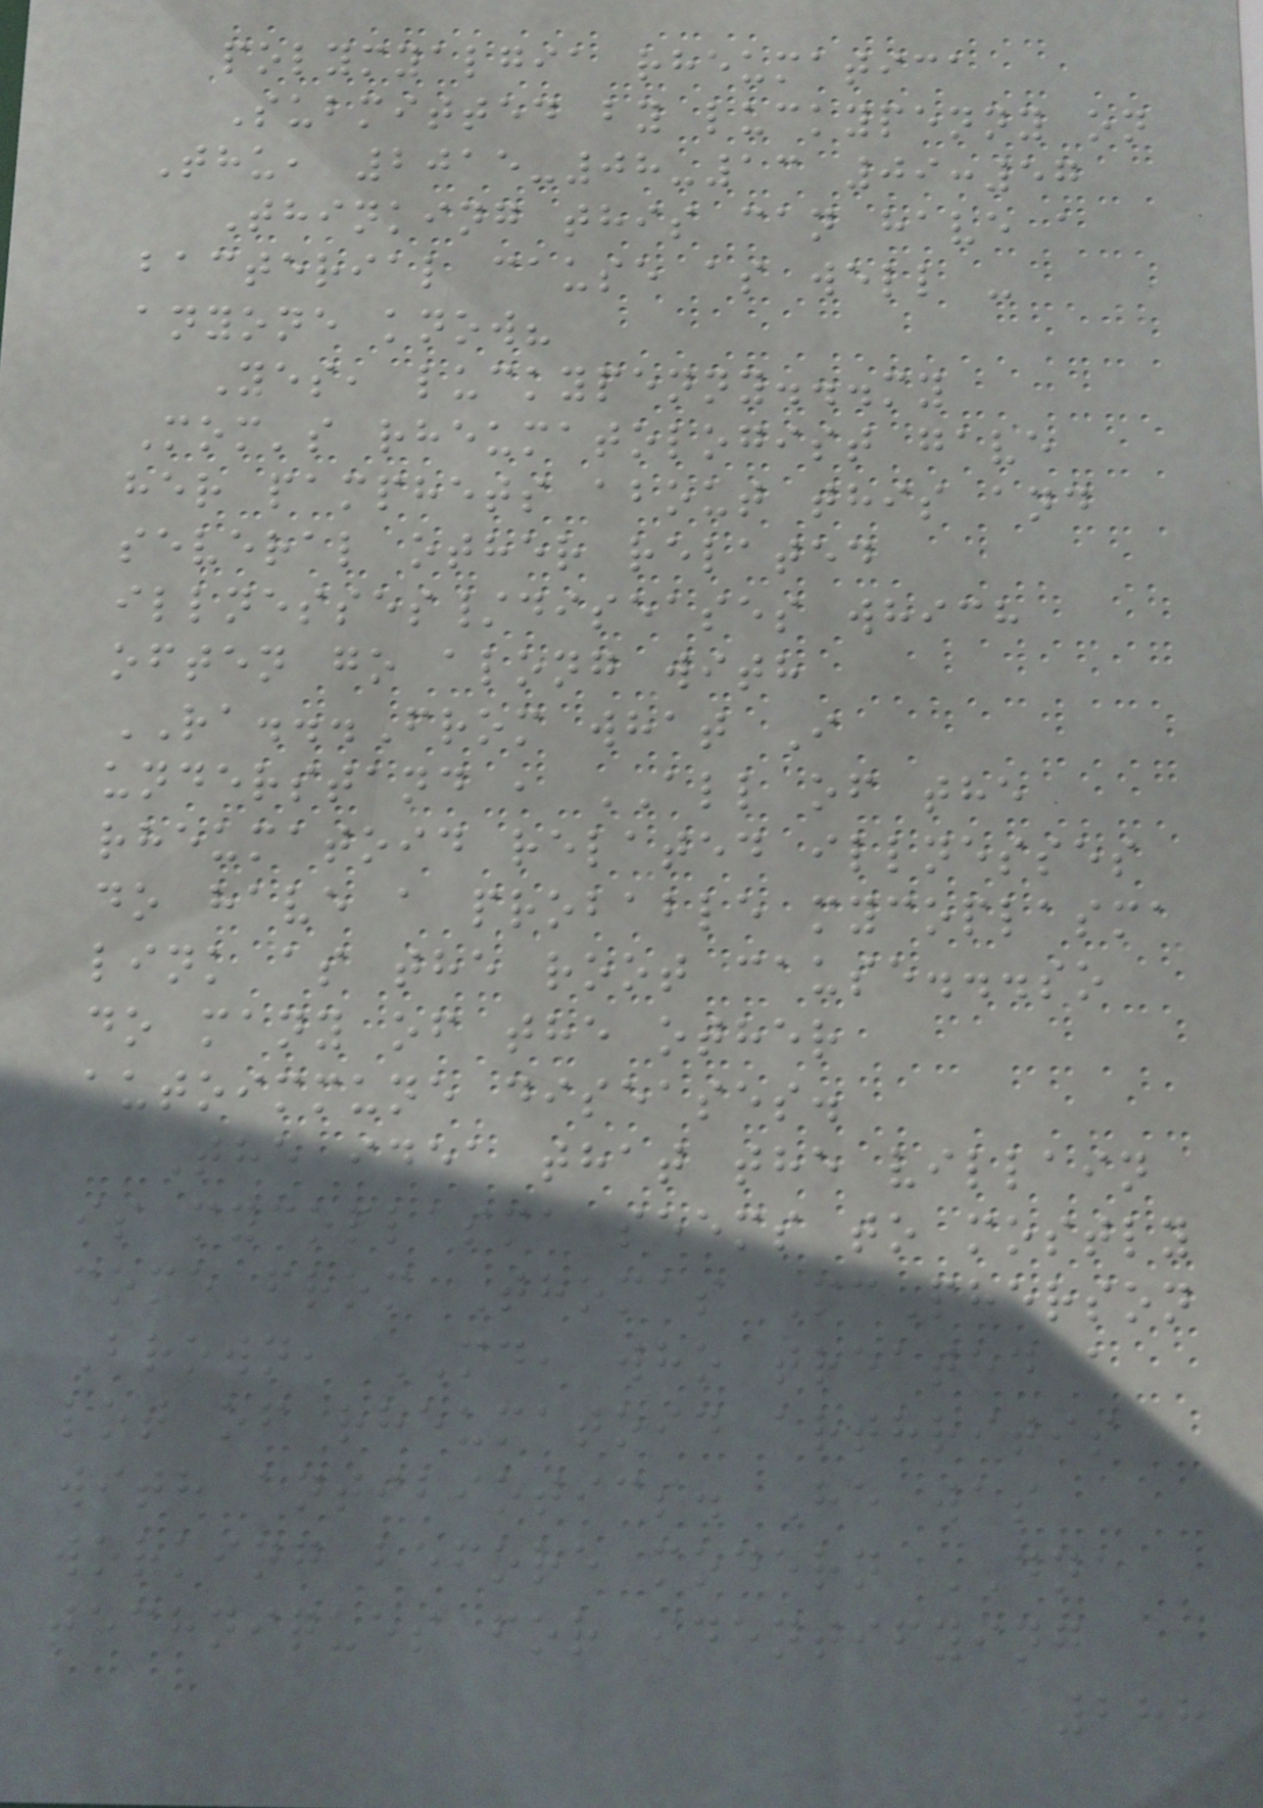polymyalgia rheumatica
Submitted by luckypenny on
Thu, 2015-08-13 09:57
Thinking this can have a
bacterial cause as well -
anyone know?
Yes, luckypenny...my
Mom's rheumatologist gave
her pamphets about this and
several other related
illnesses/diseases which
often go along with
RA...From what I
understand , ALL of the
rheumatoid related illnesses
do have a probable mycoplasma
link as the root cause...so
do many of the other
autoimmune diseases.
The idea that the villain
is mycoplasma seems to mostly
come from Thomas McPherson
Brown, MD, who treated a
lot of rheumatoid arthritis
with antibiotics. He was
working before modern DNA
techniques for identifying
288
